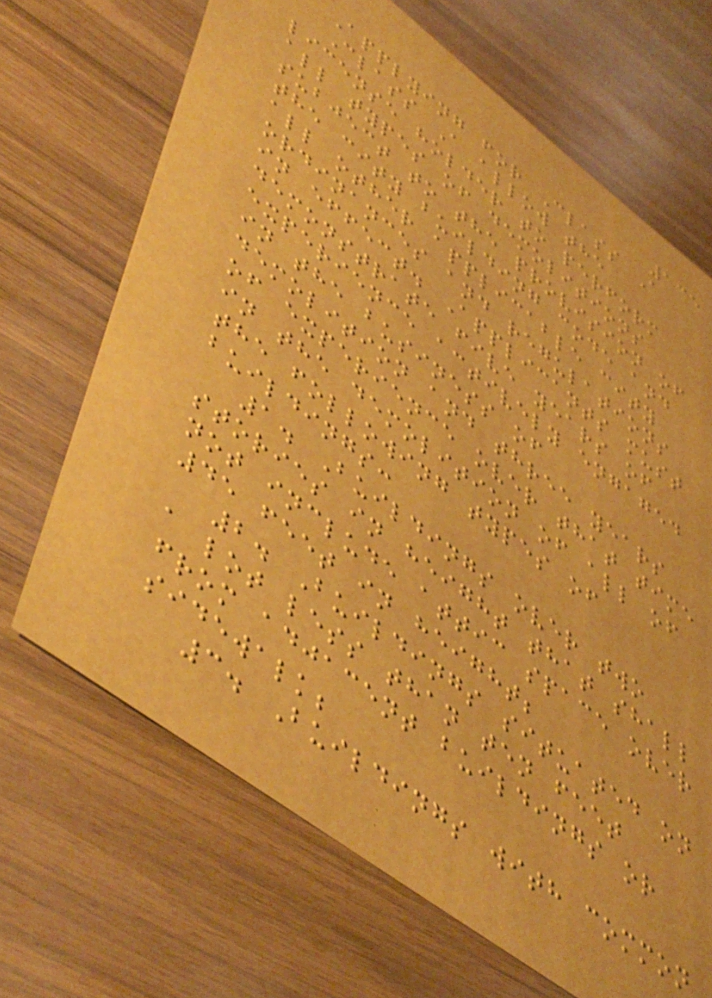135
Applying for Class A
Class A allow the
license holder to perform
all types of demolitions
subject to the provision of
the city building code and
all other applicable city
ordinances and regulations
in effect. Applicants must
demonstrate five years of
experience actively engaged
in the business of
demolition and three years
of experience over that time
in the demolition of all of
the following types of
buildings:
1. Buildings over two
stories in height that shall
not include attic space over
45 feet in height;
2. Buildings situated on
a lot less than ten feet
from adjacent buildings or
sidewalk;
3. Buildings with common
